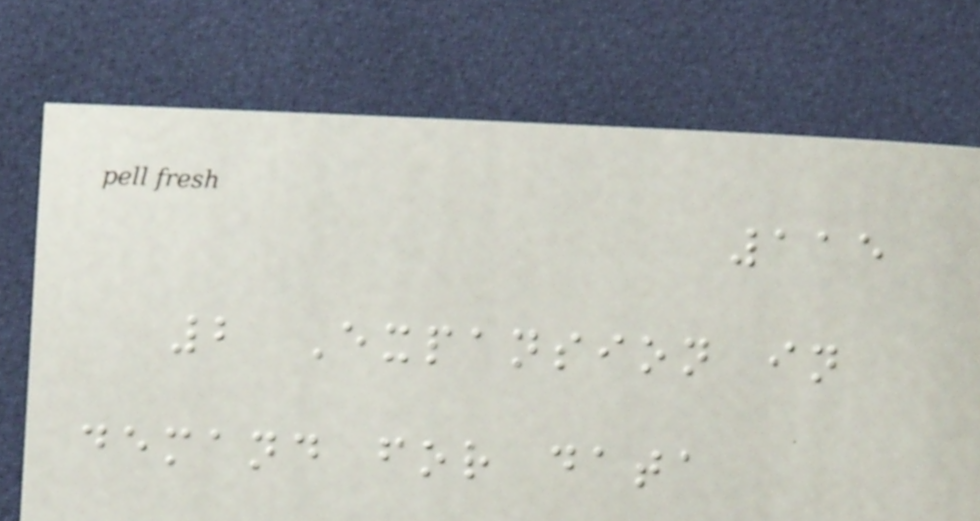115
2 Expansion in
demand for data
